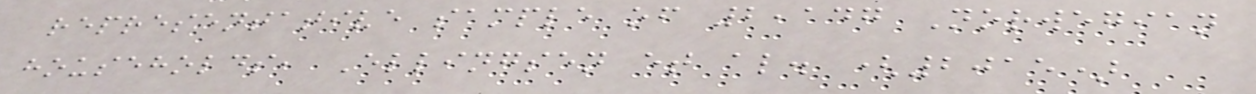representative sample of 2,147 Norwegian
households, Ellingsen et al. (2015)
